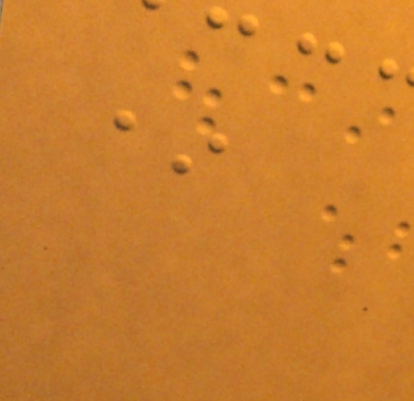*
